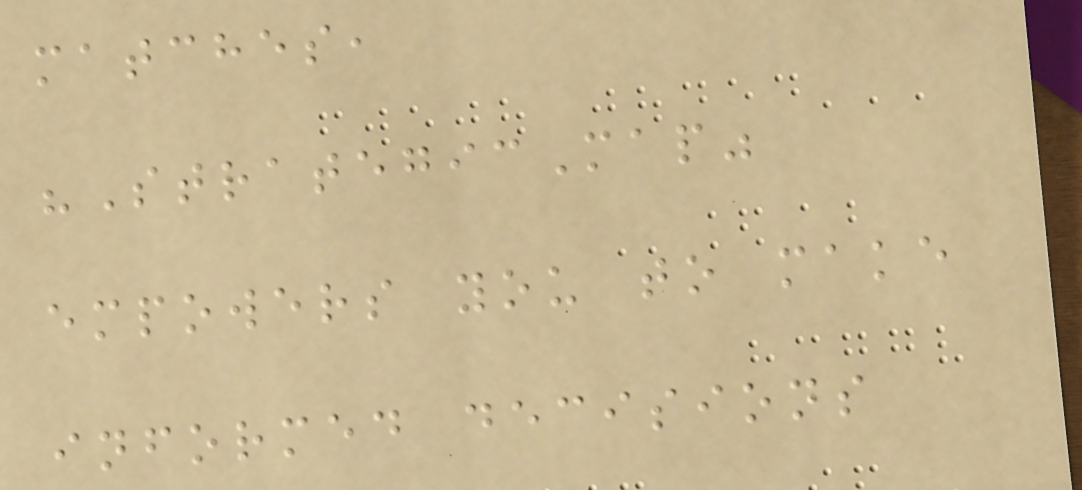matches,
"StrategicMap"
empowers you to make
informed decisions
